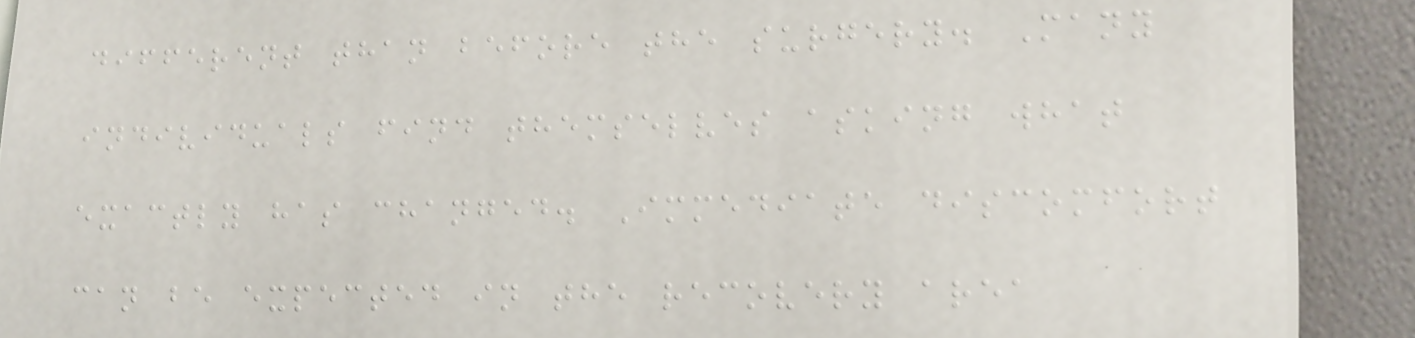different than before the surgery. Many
individuals find themselves asking what
exactly has changed. Immediate discomfort
can be expected in the recovery area
